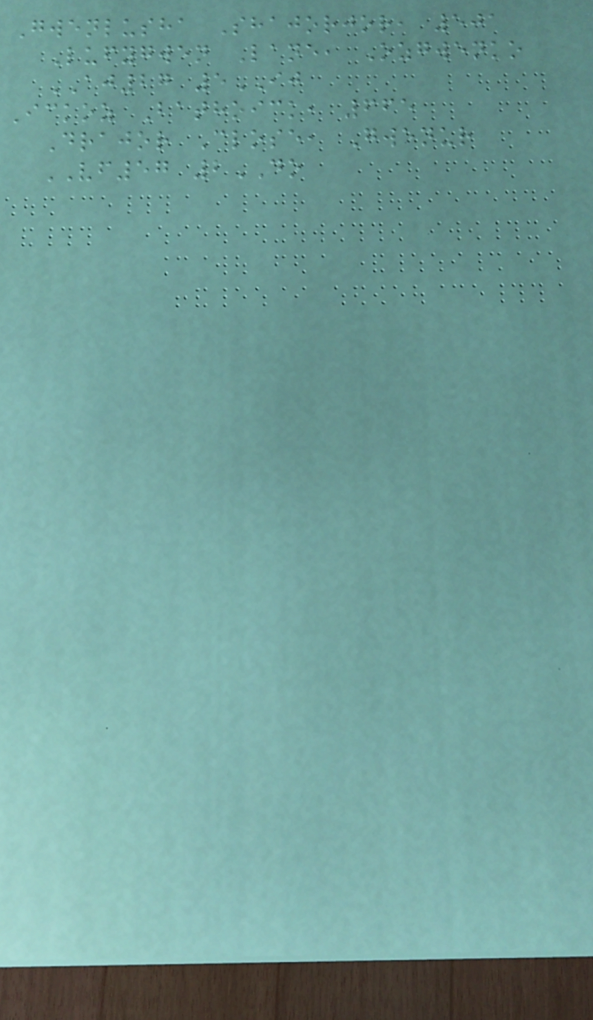Gwenlusha Shajorjor, 501
Lufygwen Lane, Ozgwenko
AJ27 5IJ
Ickoz Bathoick, 665
Drajor Close, Gwenur
VF57 2DO
